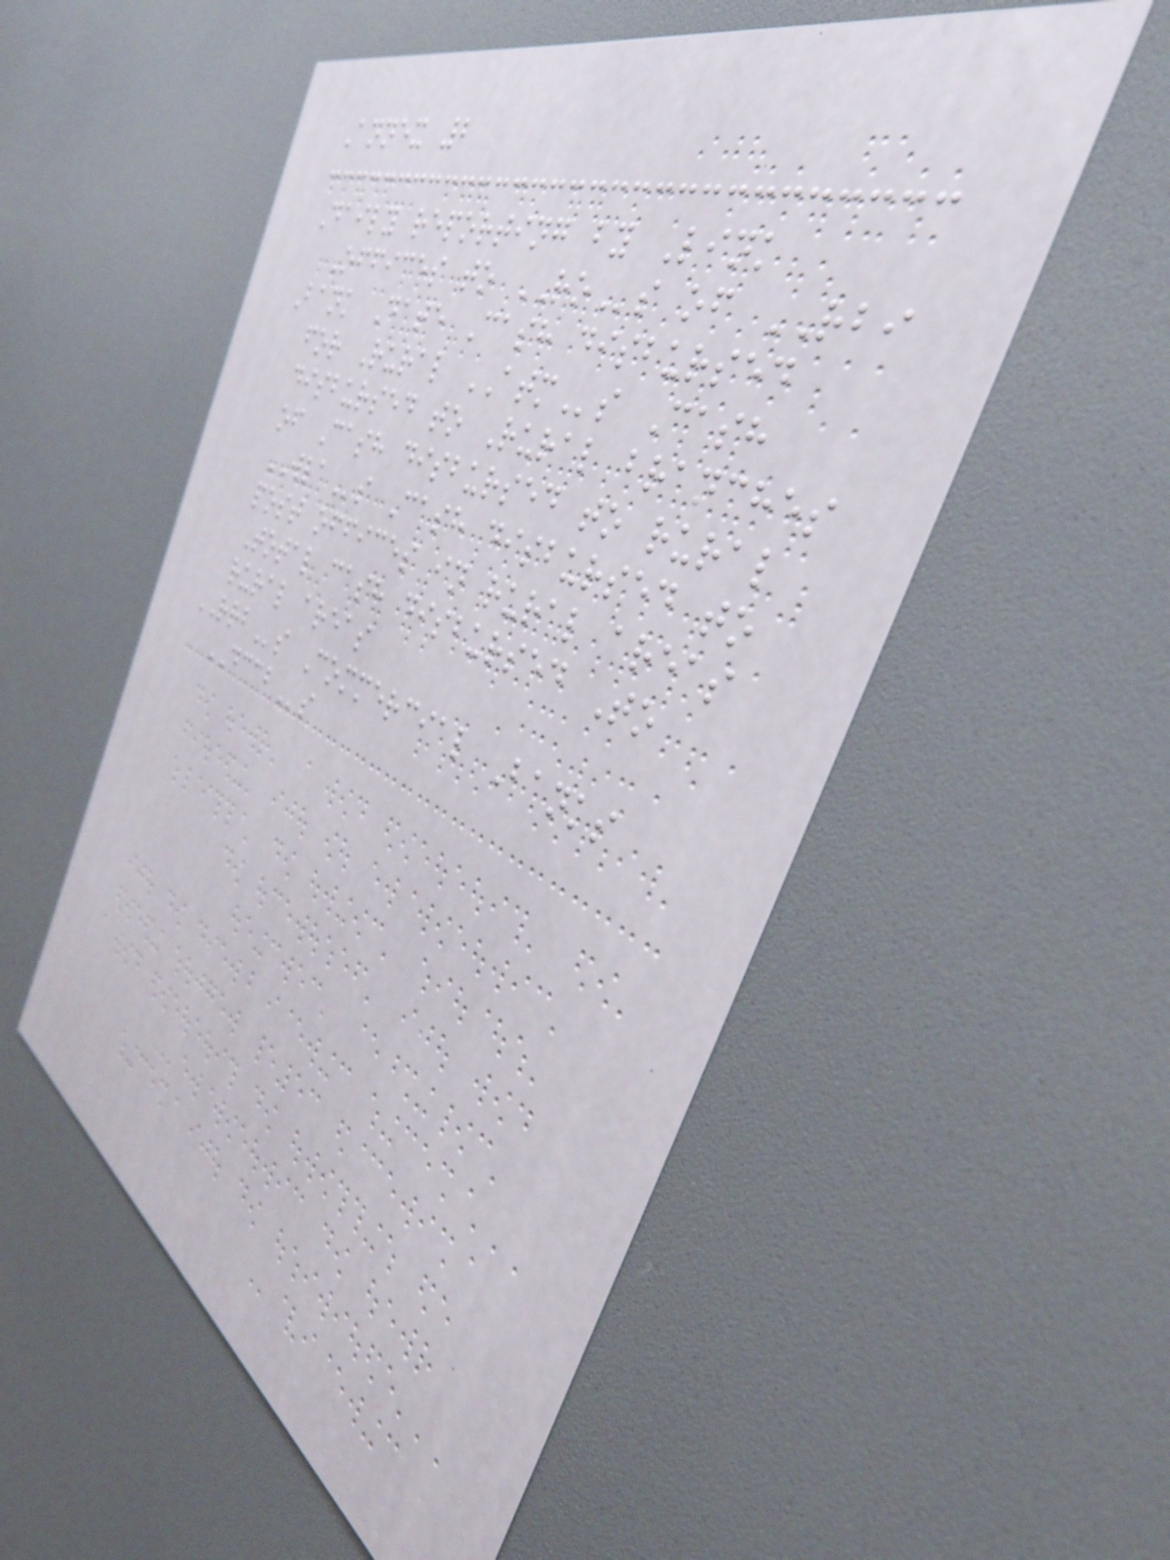Annex 2
Daily reporting by Link
Offices to ROs of RBI
Bank Date Cash disbursed
for Rural ATMs Cash
disbursed to Rural branches
of Cash disbursed to rural
WLAs Cash disbursed to
post offices in rural areas
Total cash disbursed To
rural areas
RRBs Commercial Banks
DCCBs
